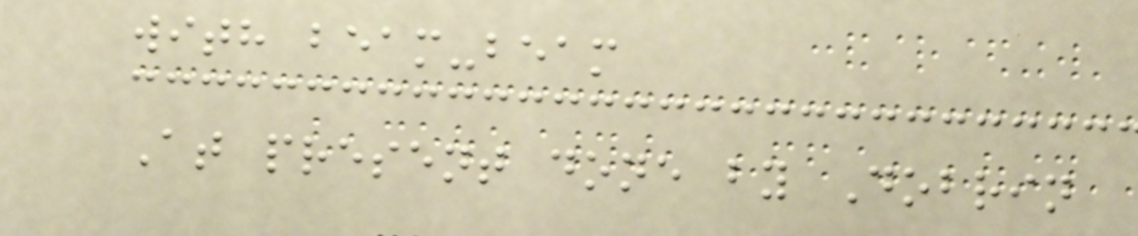with beam-beam
At present done by Dobrin
